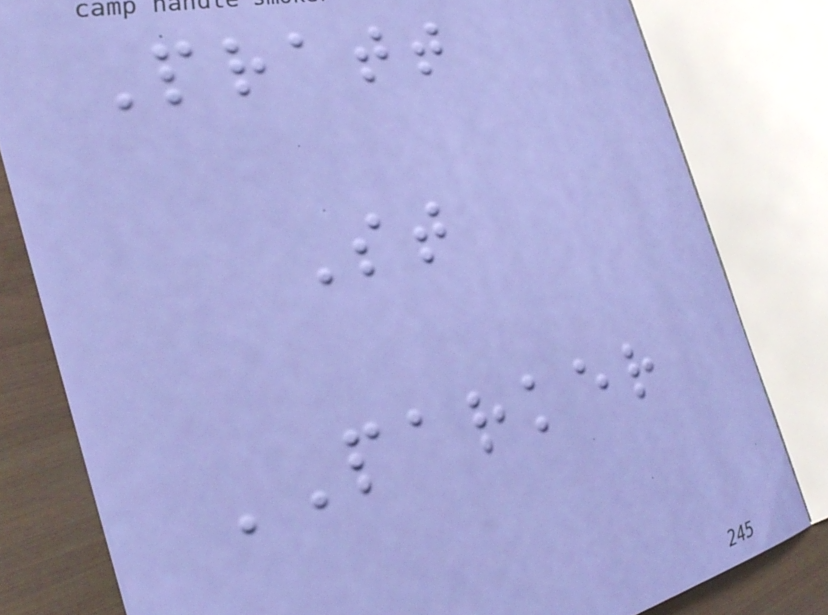Pratt
St
PARKER
